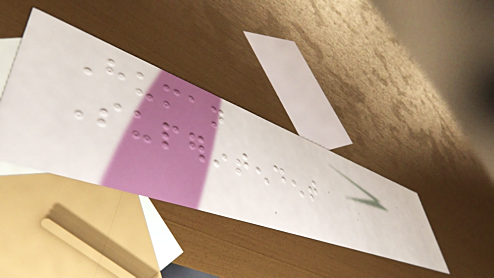Human
Superintendent
